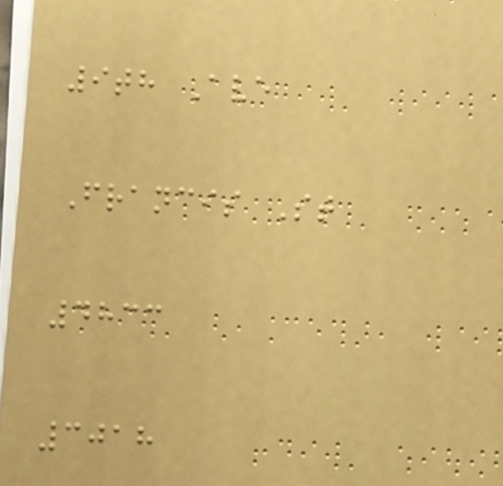9th Ave
Francis St
4833
3018
